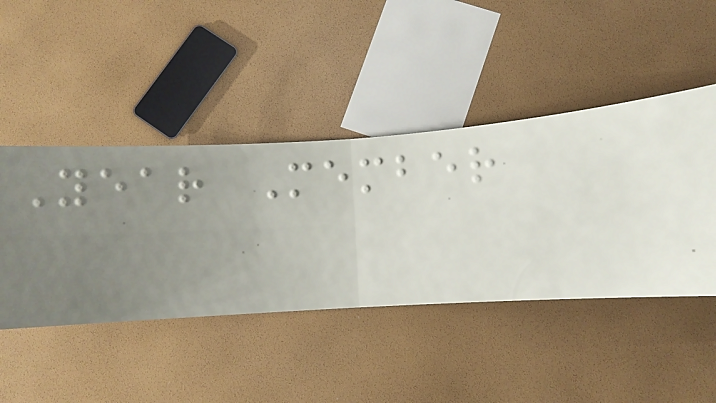Year Member
